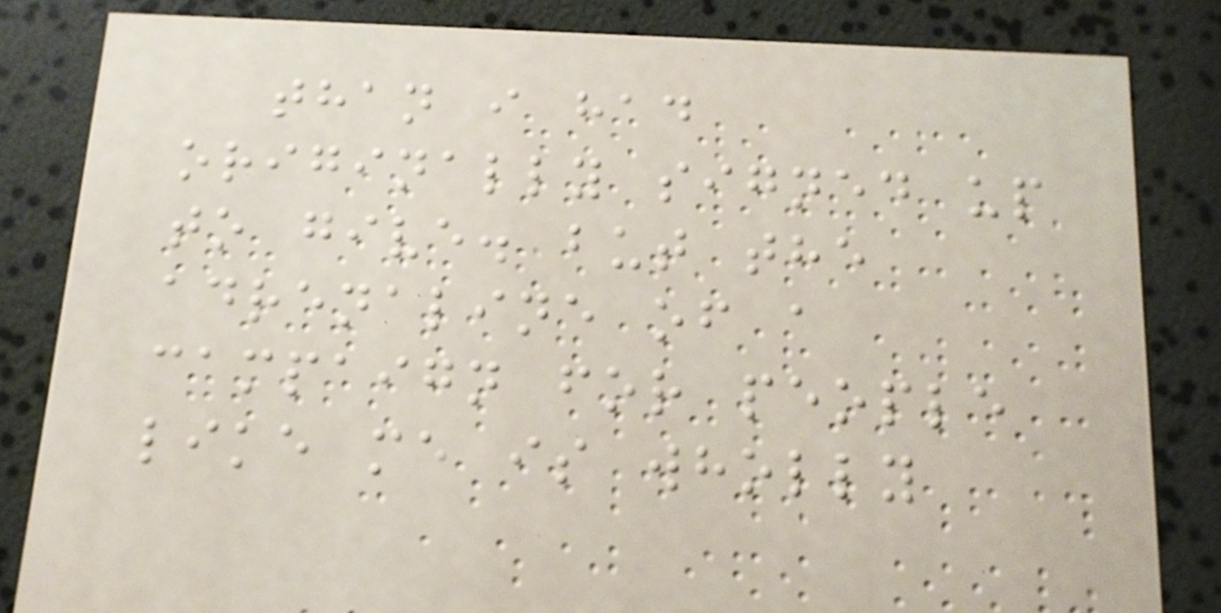than i had
originally signed up
to give. but the
adrenaline of a
campaign for people
like me is wholly
